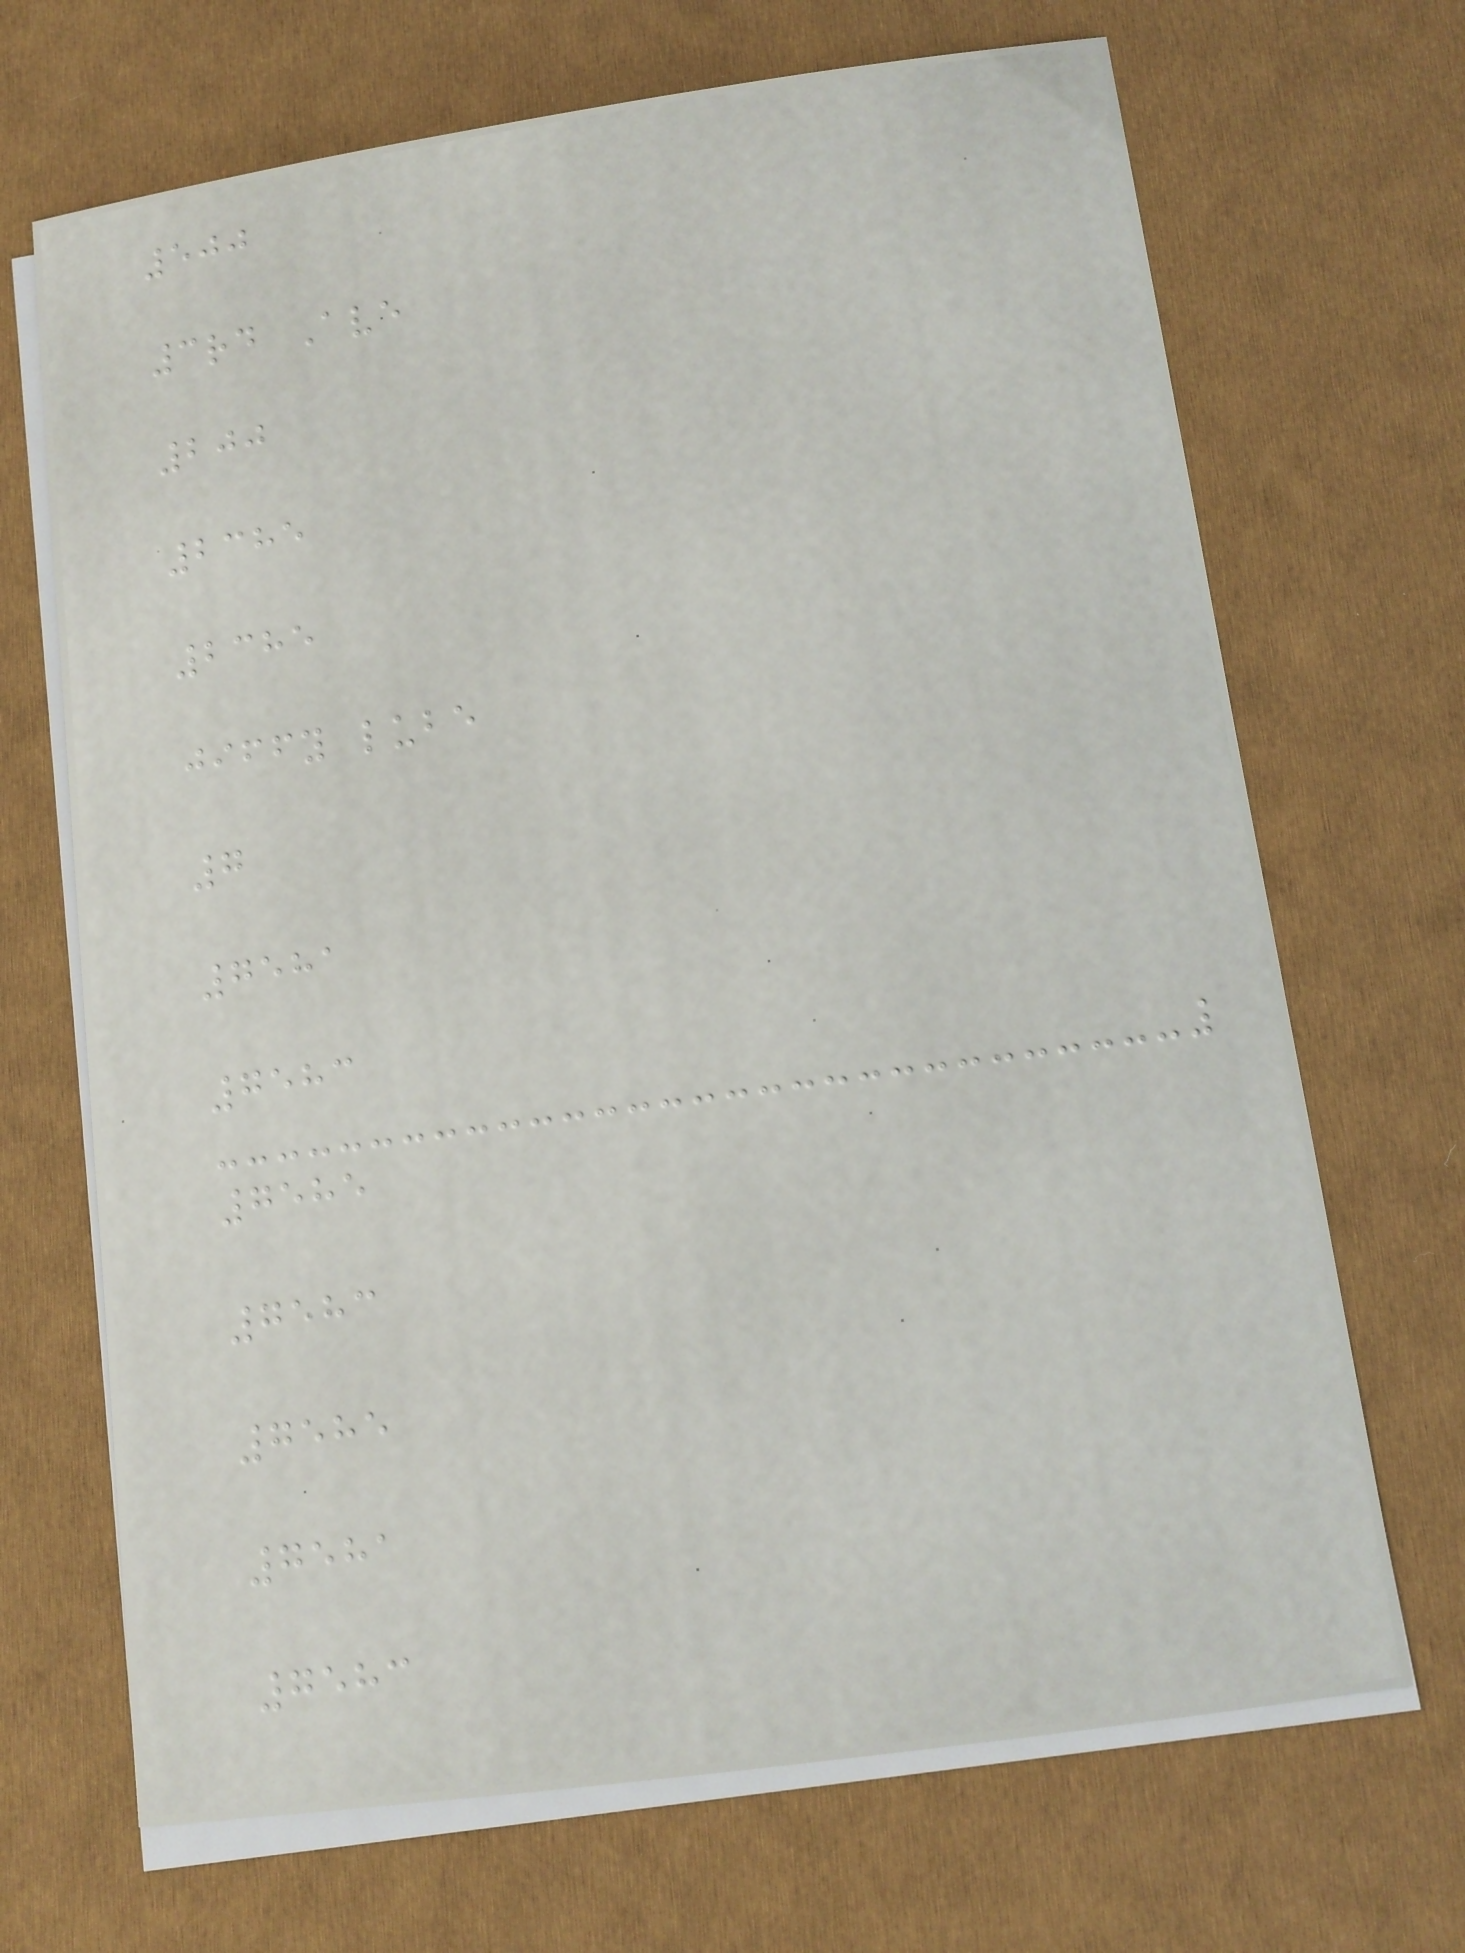500
3rd Ave
200
2385
2385
jiffy lube
7
7581
7583
7585
7583
7585
7581
7583
